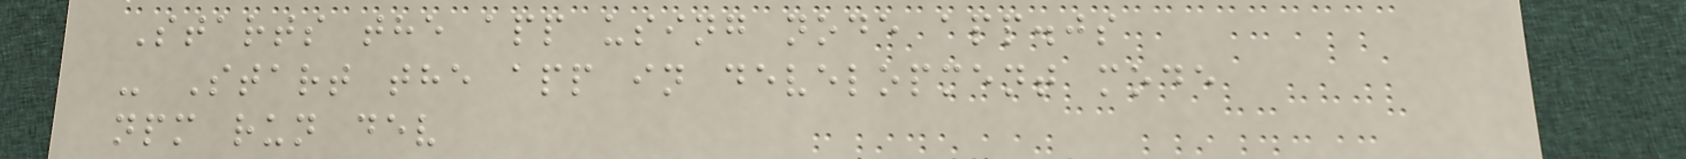Starts the app using node app.js
- Start the app in development mode
npm run dev
